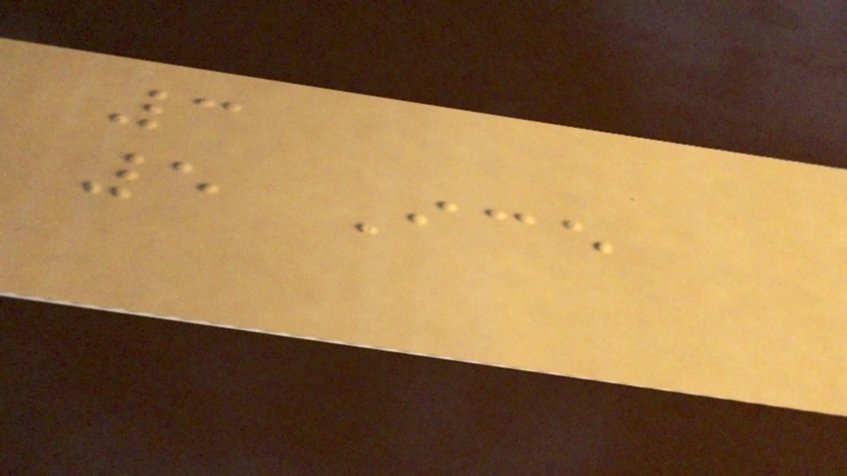3
5 Ice
